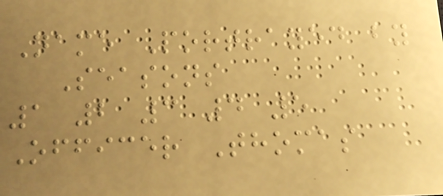Name Portrayed by
Seasons
1 2 3 4 5
Officer Thomas
